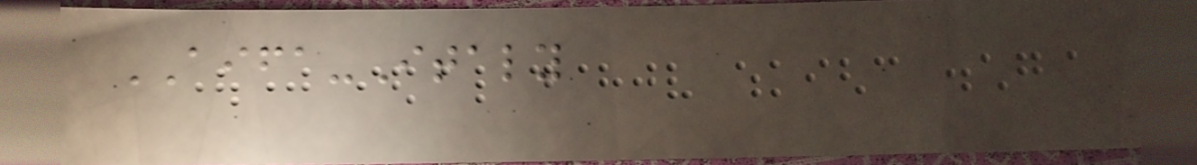AIFA-Italy
